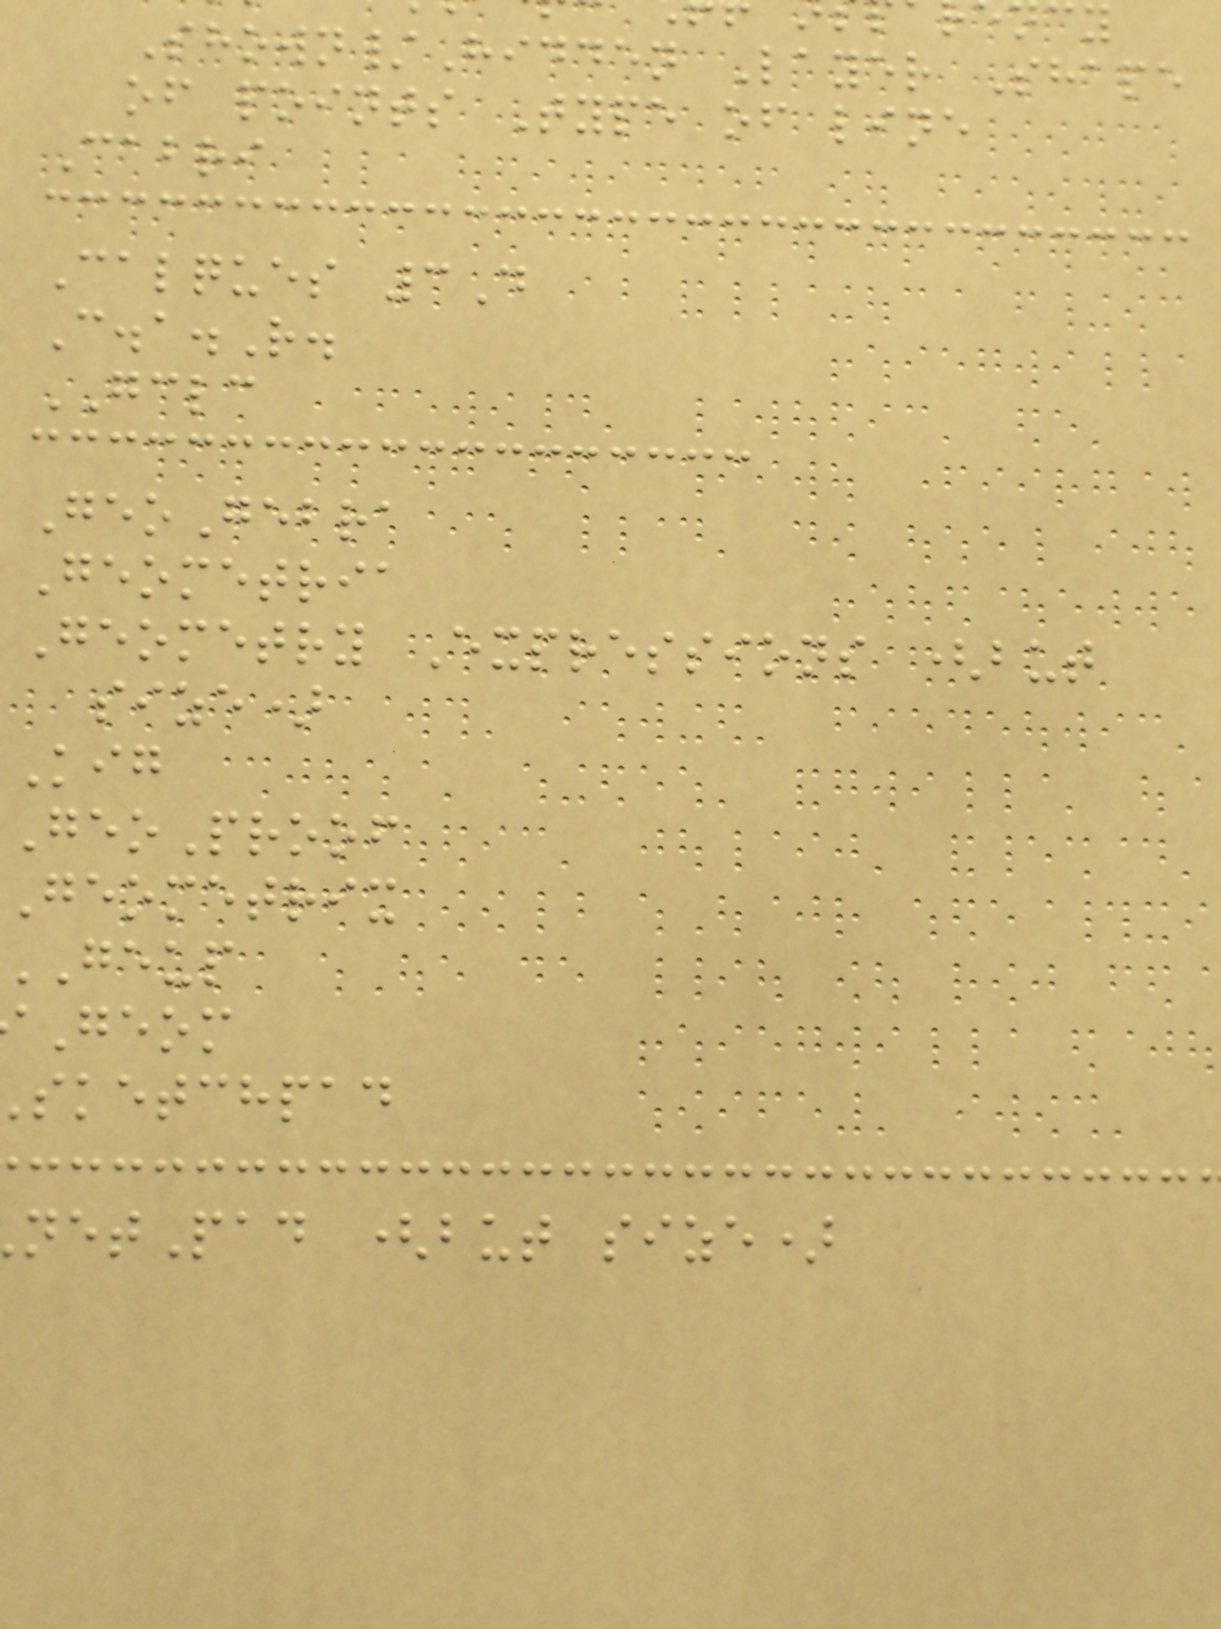Shown/Hidden Layer Shape
of points Type of line
Cabri
Calques 3D
C.a.R.
GCLC
GeoGebra
Geometria
Geometry Expressions (but
size)
Kig
GeoProof
Geometrix
geup
Geom
sketchpad
etPad (but size)
